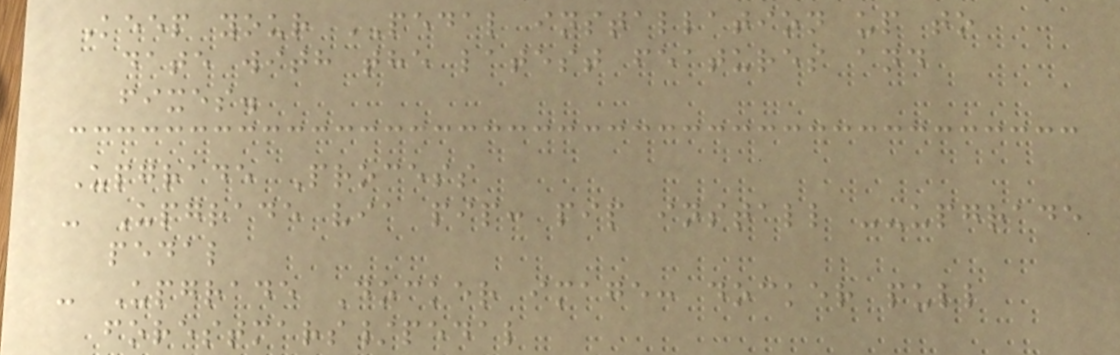Keep your PEDAL installation up to
date with the latest features and
fixes.
Upgrade Process
- Upgrade via pip: pip install --upgrade
pedal
- Upgrade Docker image: docker pull
forestmars/pedal
